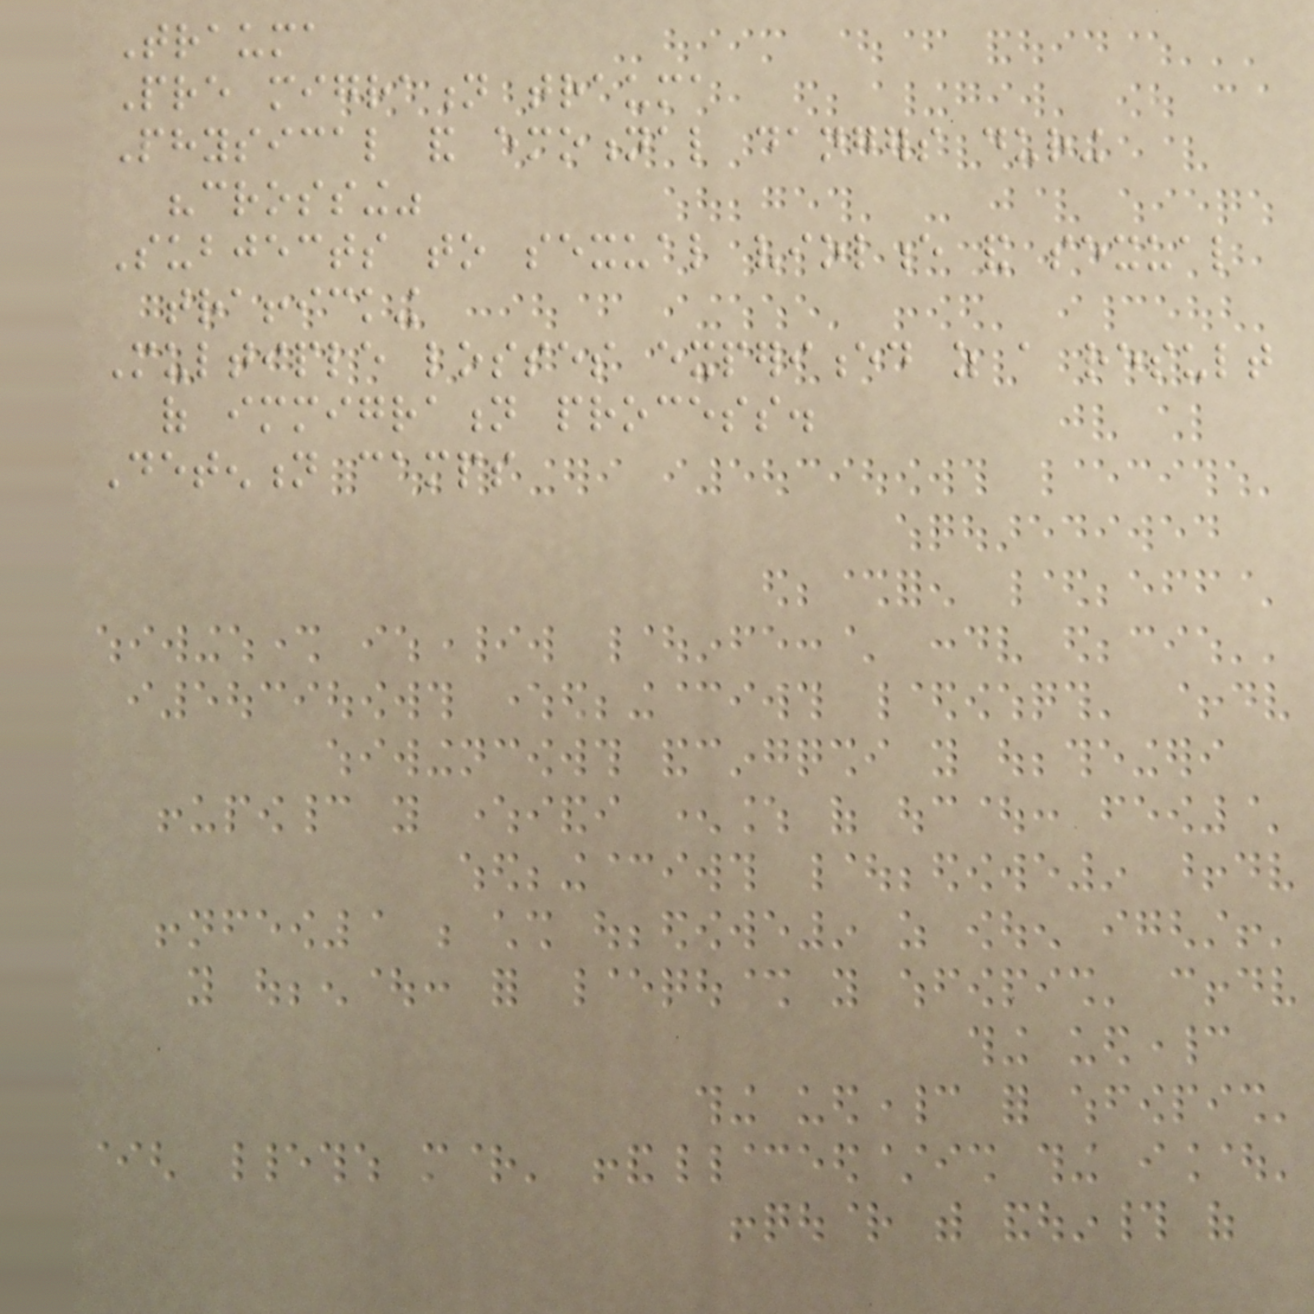Trauma
Pre migration trauma
Physical and emotional dangers during
"crossing"
Subjects to sexual violence and sexual
trafficking
Multiple losses experienced as a result
of immigration process.
Detention camps
